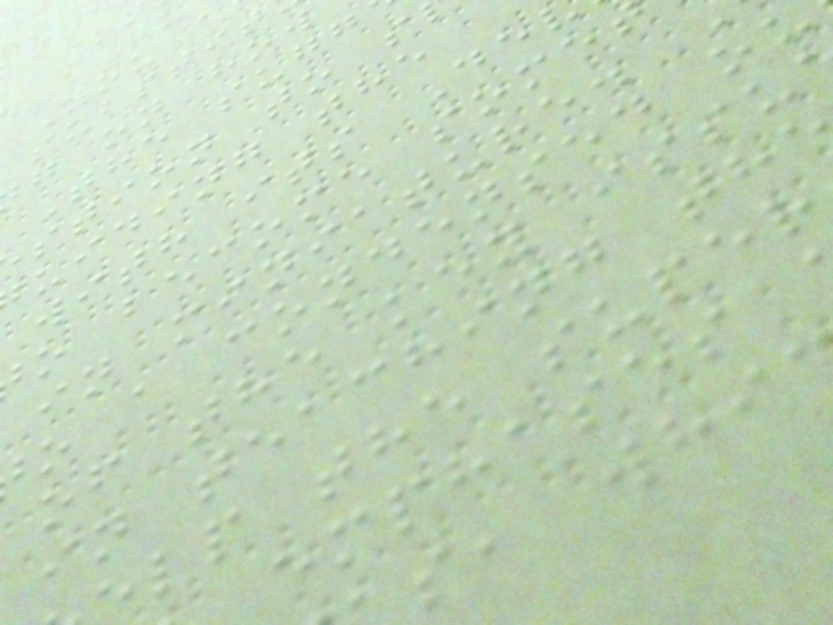stion to s
uiding the
with its De
o become some
in miniature.
o a condensed ou
of the key issu
in teaching th
lp the super
